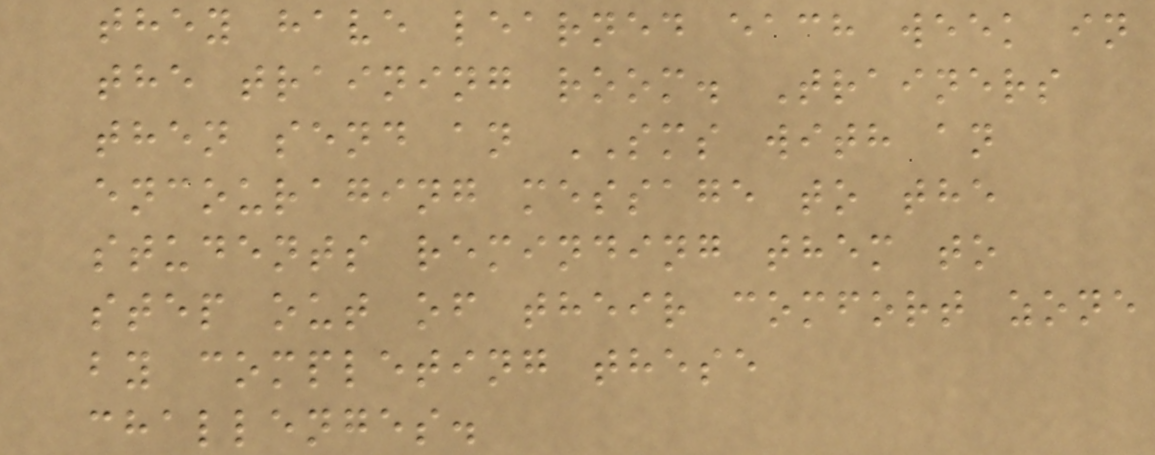they have learned each week in
the training room. Trainers
then send an SMS with an
encouraging message to the
students reminding them to
step out of their comfort zone
by completing these
challenges.
